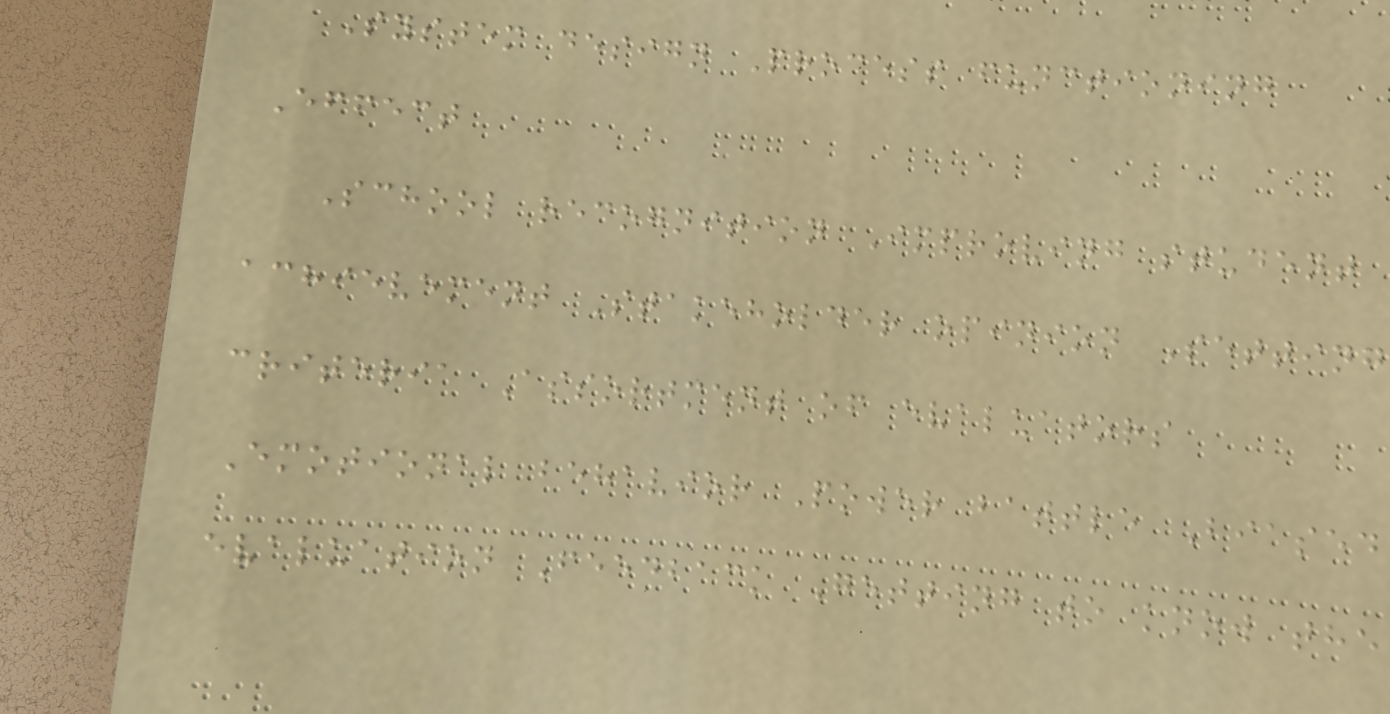System design Process functioning
Effect
School recognition Improving student
achievement Stakeholder opinion Setting
criteria Assortment of evaluators
Emotional behavior Power battle Biased
evaluation Feedback Getting to know the
